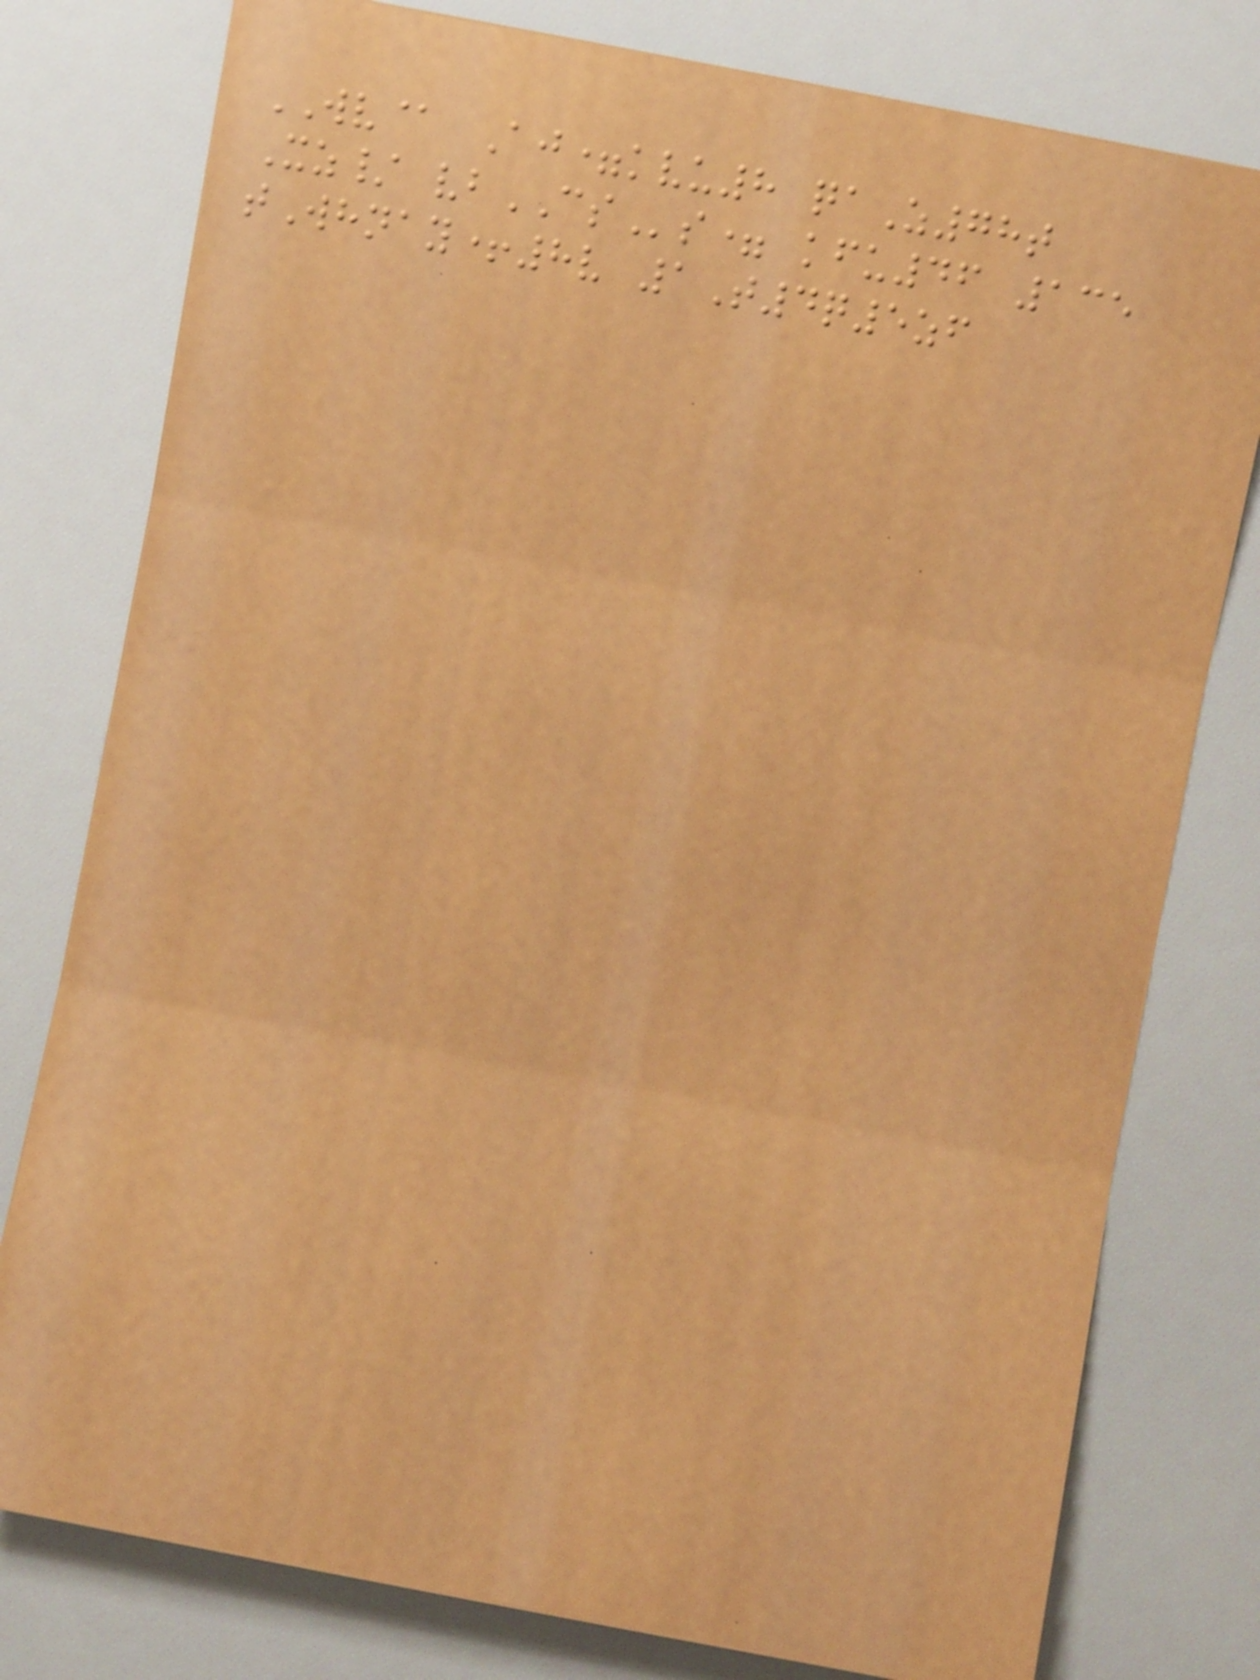WV@ Aj=kvu8 qaZ78t
Xz/ vbCSs= kfu46 135
tWhnay+8v 1T4q5zf
